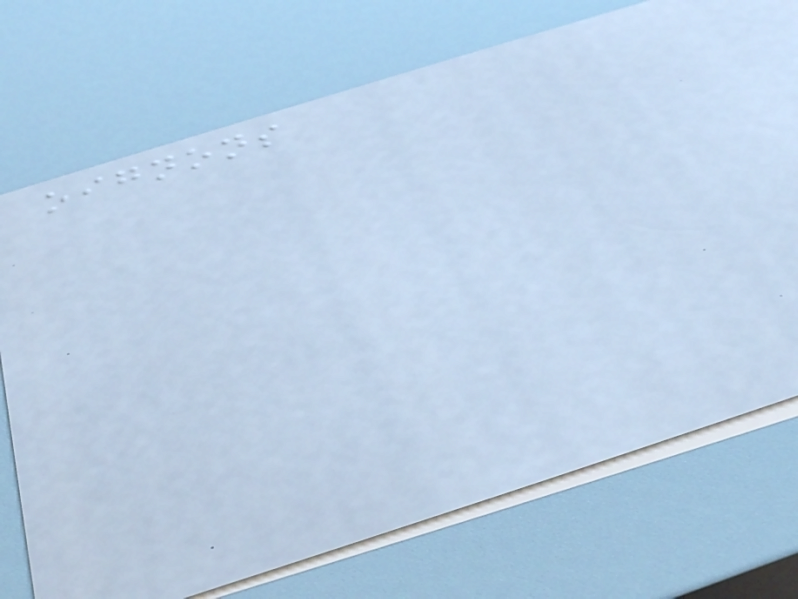oignons
